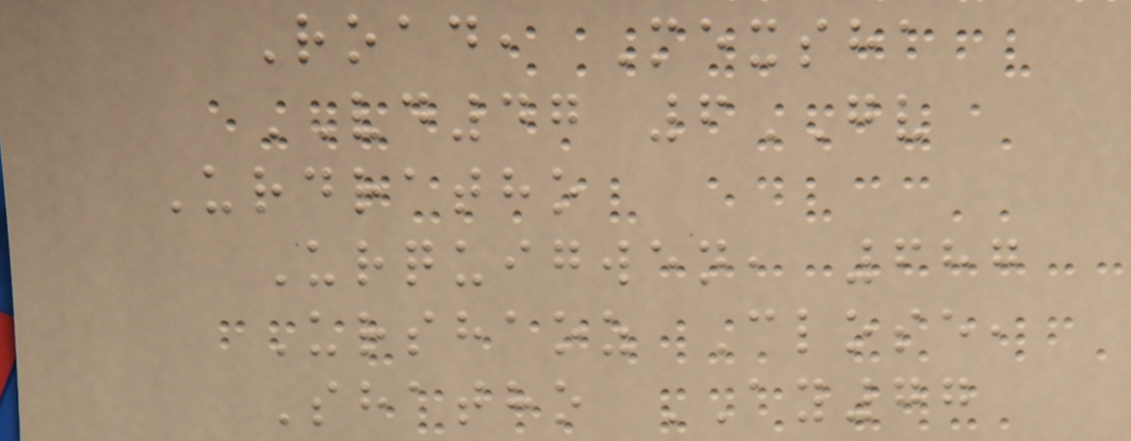Road, Mexsha
VD47 6GV
Urdratho
Urquigwen, 687
Urshaoz Close,
Shatho AY77
